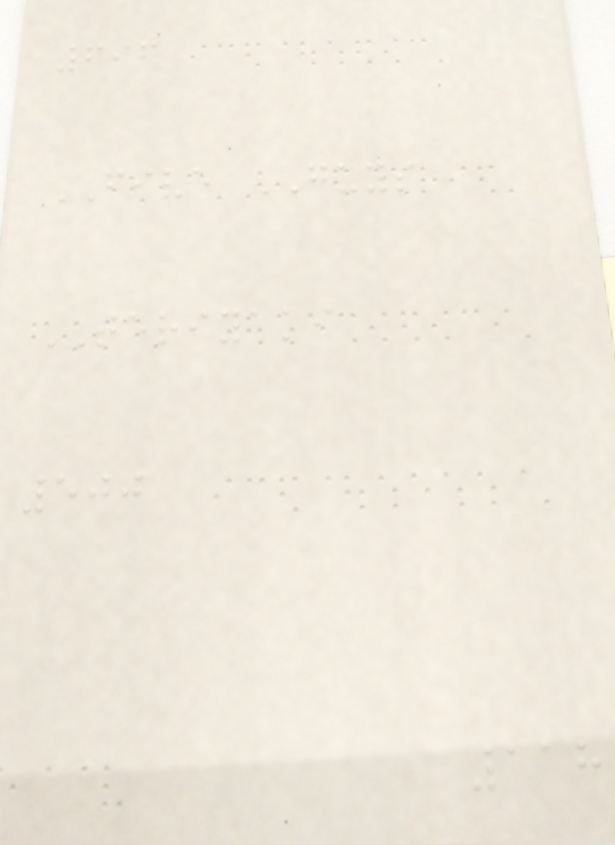696
FIVE GUYS
TERIYAKI
500
118
